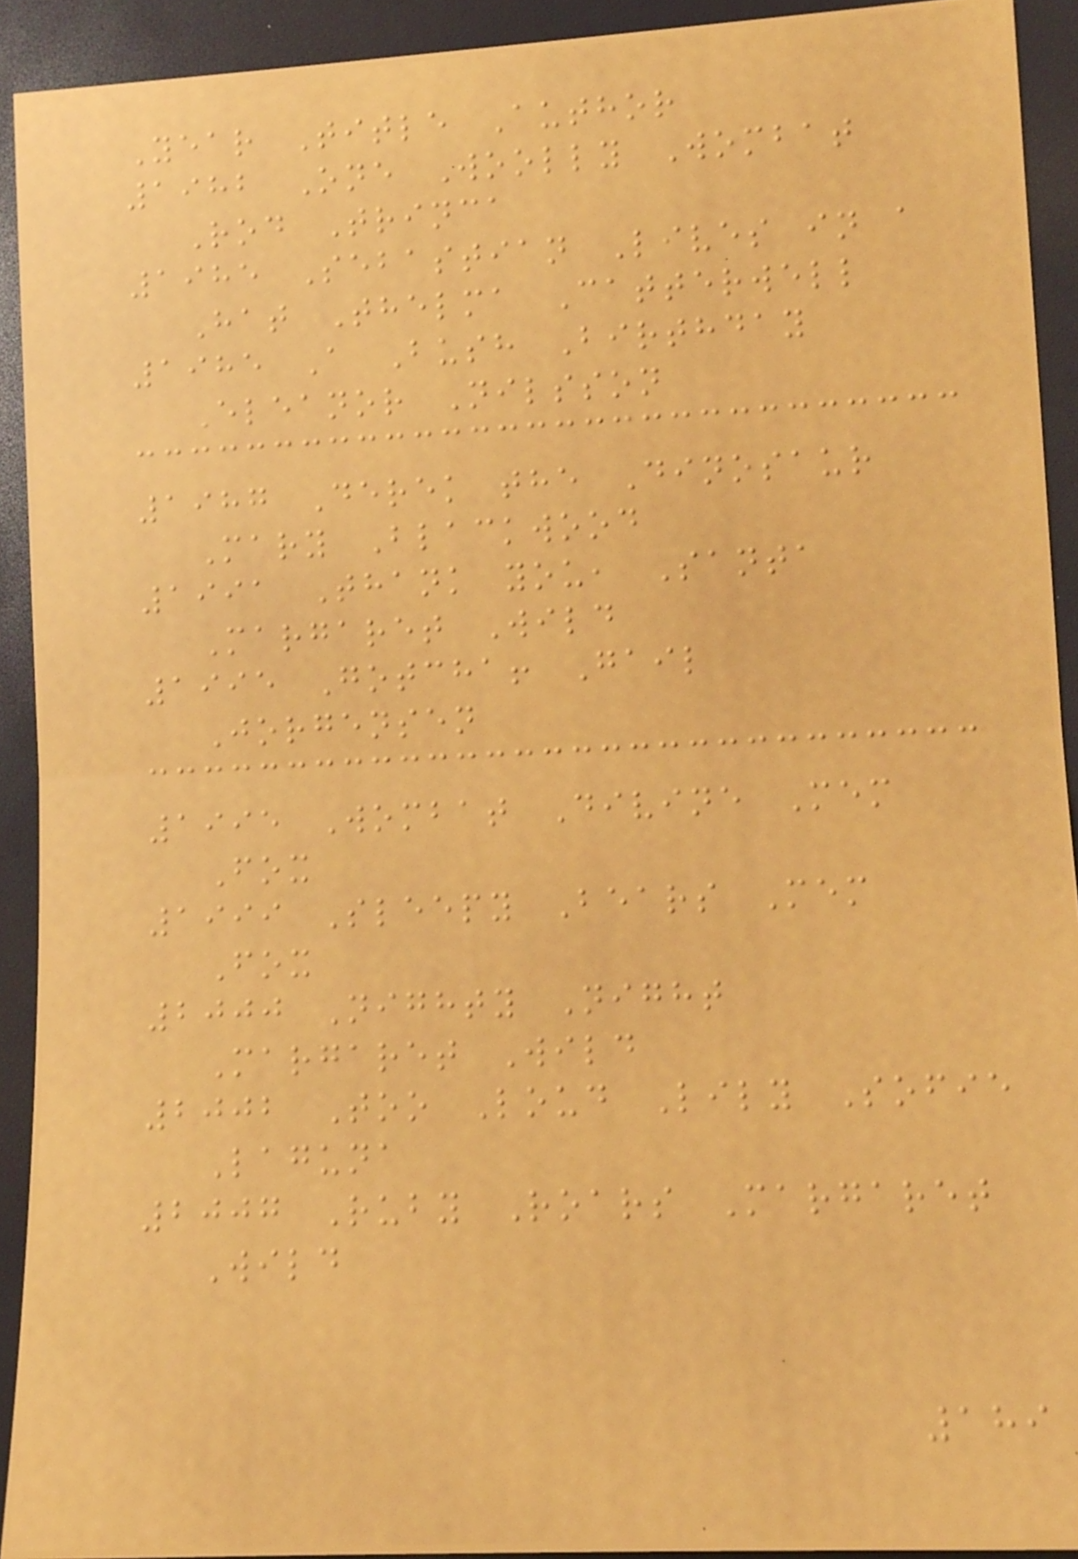Year Title Author
1982 One Woolly Wombat
Rod Trinca
1985 Sebastian Lives in a
Hat Thelma Catterwell
1985 A Bush Birthday
Eleanor Nilsson
1987 Derek the Dinosaur
Mary Blackwood
1991 Thank you, Santa
Margaret Wild
1995 Gotcha! Gail
Jorgensen
1995 Wombat Divine Mem
Fox
1999 Sleepy Bears Mem
Fox
2000 Nighty Night
Margaret Wild
2002 Too Loud Lily Sofie
Laguna
2007 Ruby Roars Margaret
Wild
189
